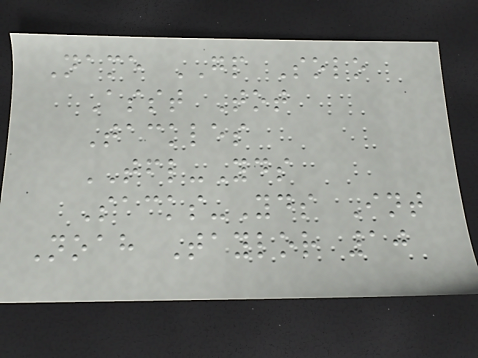Name GP Solo
Asst Tot
Tackles
TFL-Yds
Sacks-Yds Int
Noah Taylor 10
